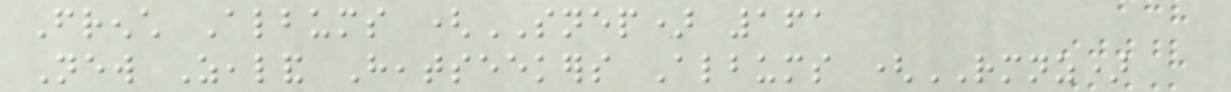French Albums (SNEP) 161
New Zealand Heatseekers Albums (RMNZ)
